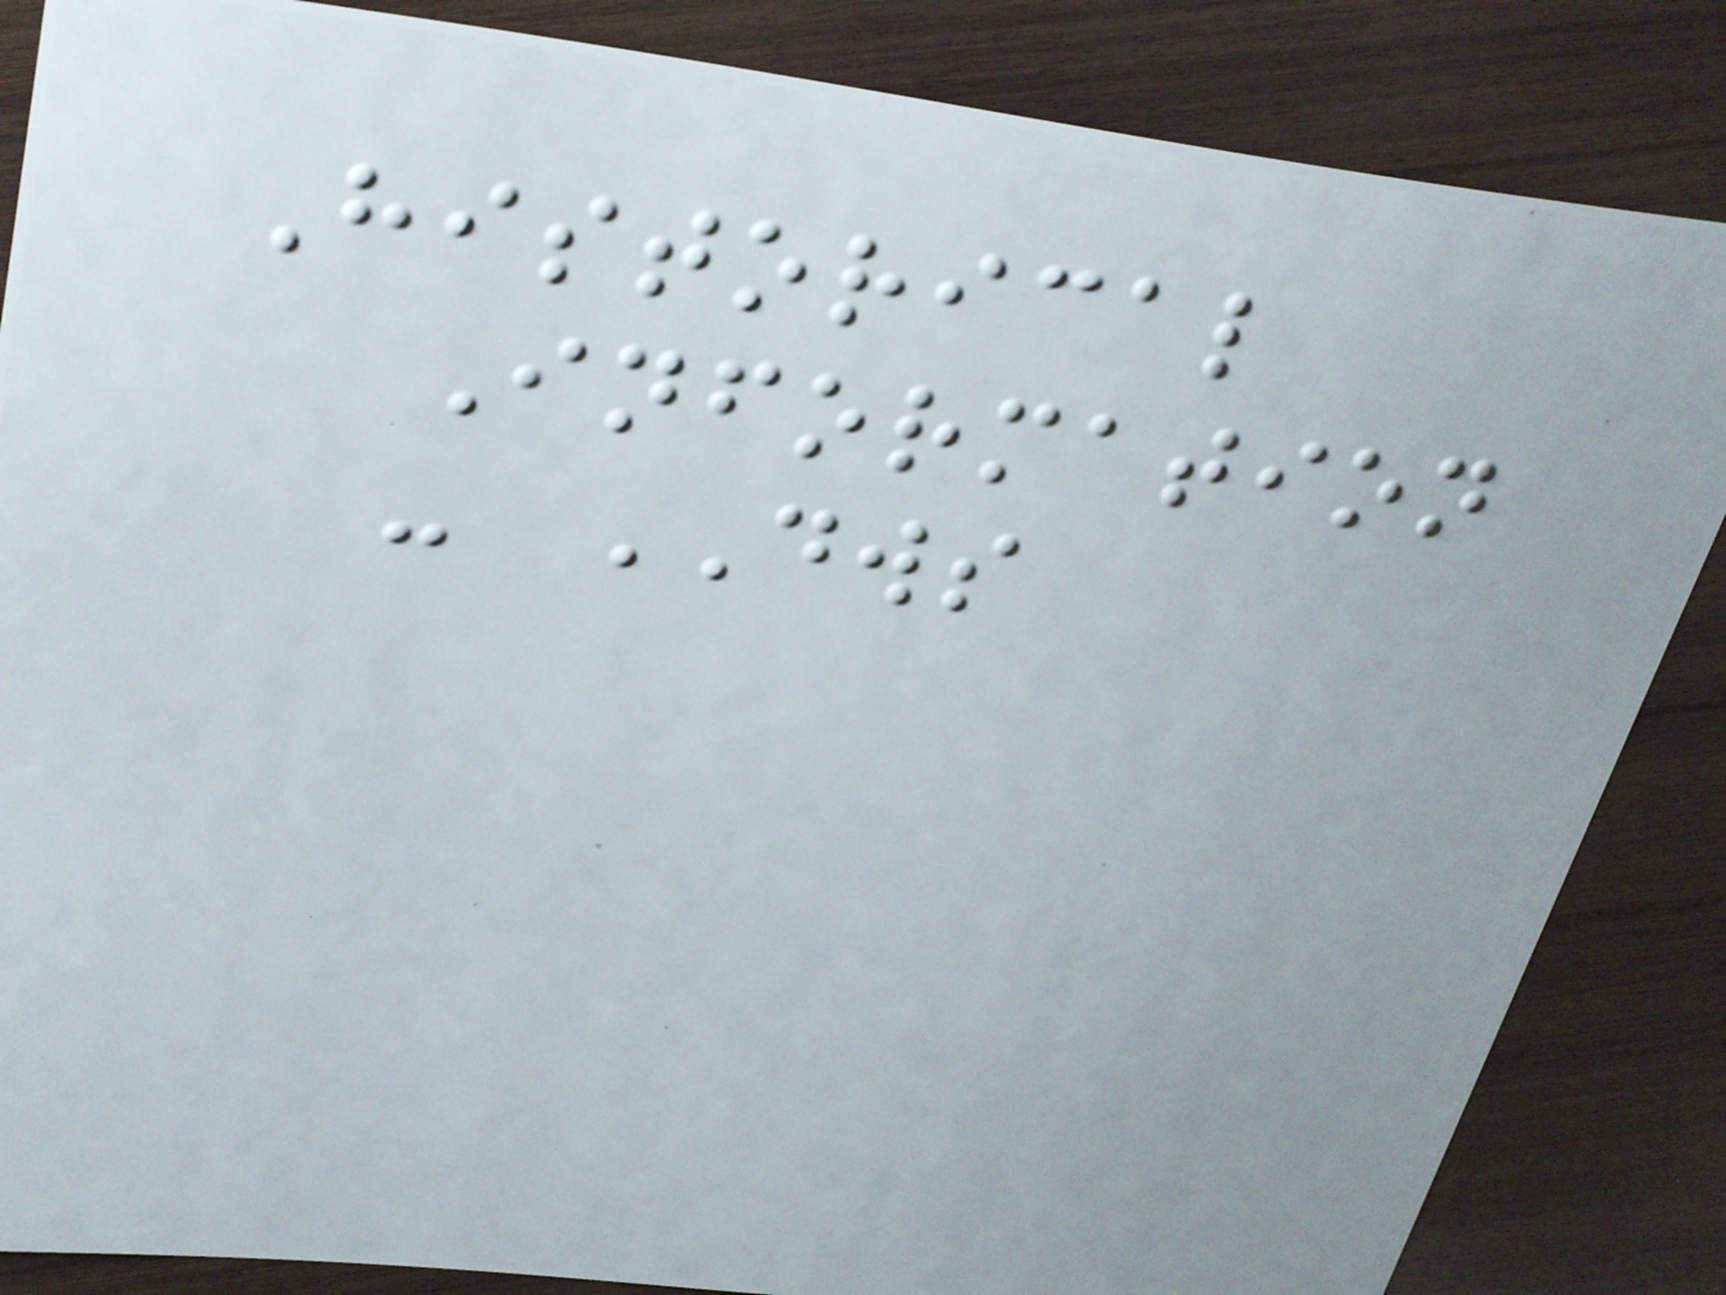Historical
Information
- DWS
